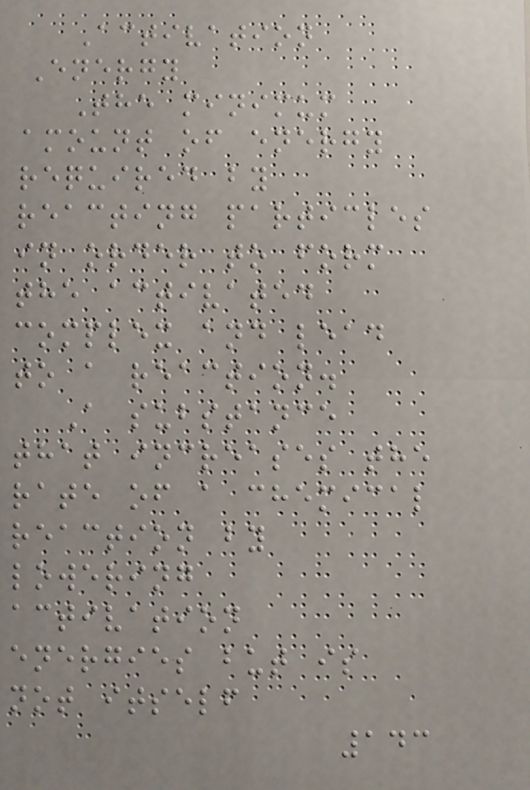Activation
Energy
The minimum
amount of energy
required by
reacting particles
in order to form
the activated
complex and lead
to a reaction.
A substance
that increases the
rate of a chemical
reaction by
lowering
activation
energies but is
not itself
143
